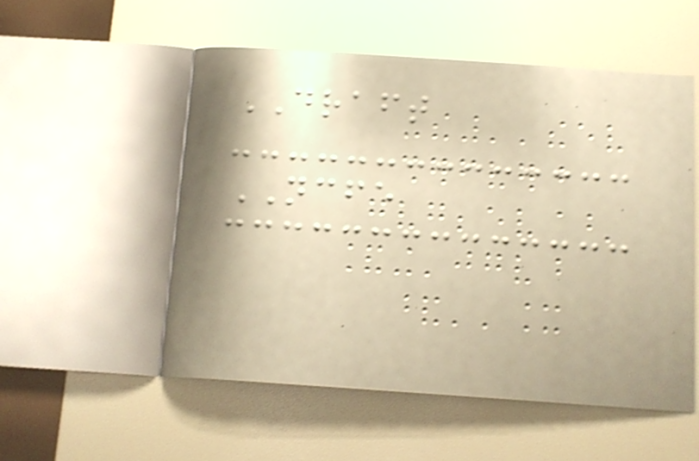DRAFT
NCFE
